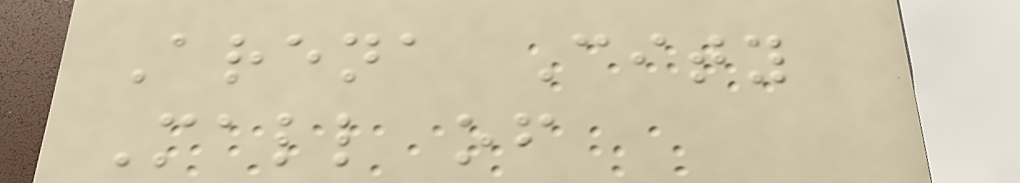Arena City
Mall of
